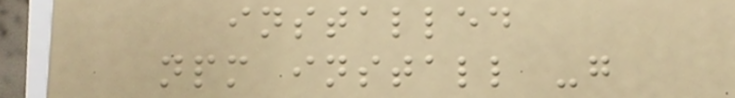installed
npm install -g
